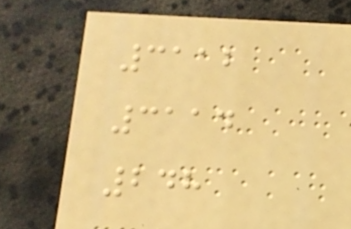3112
3114
248
